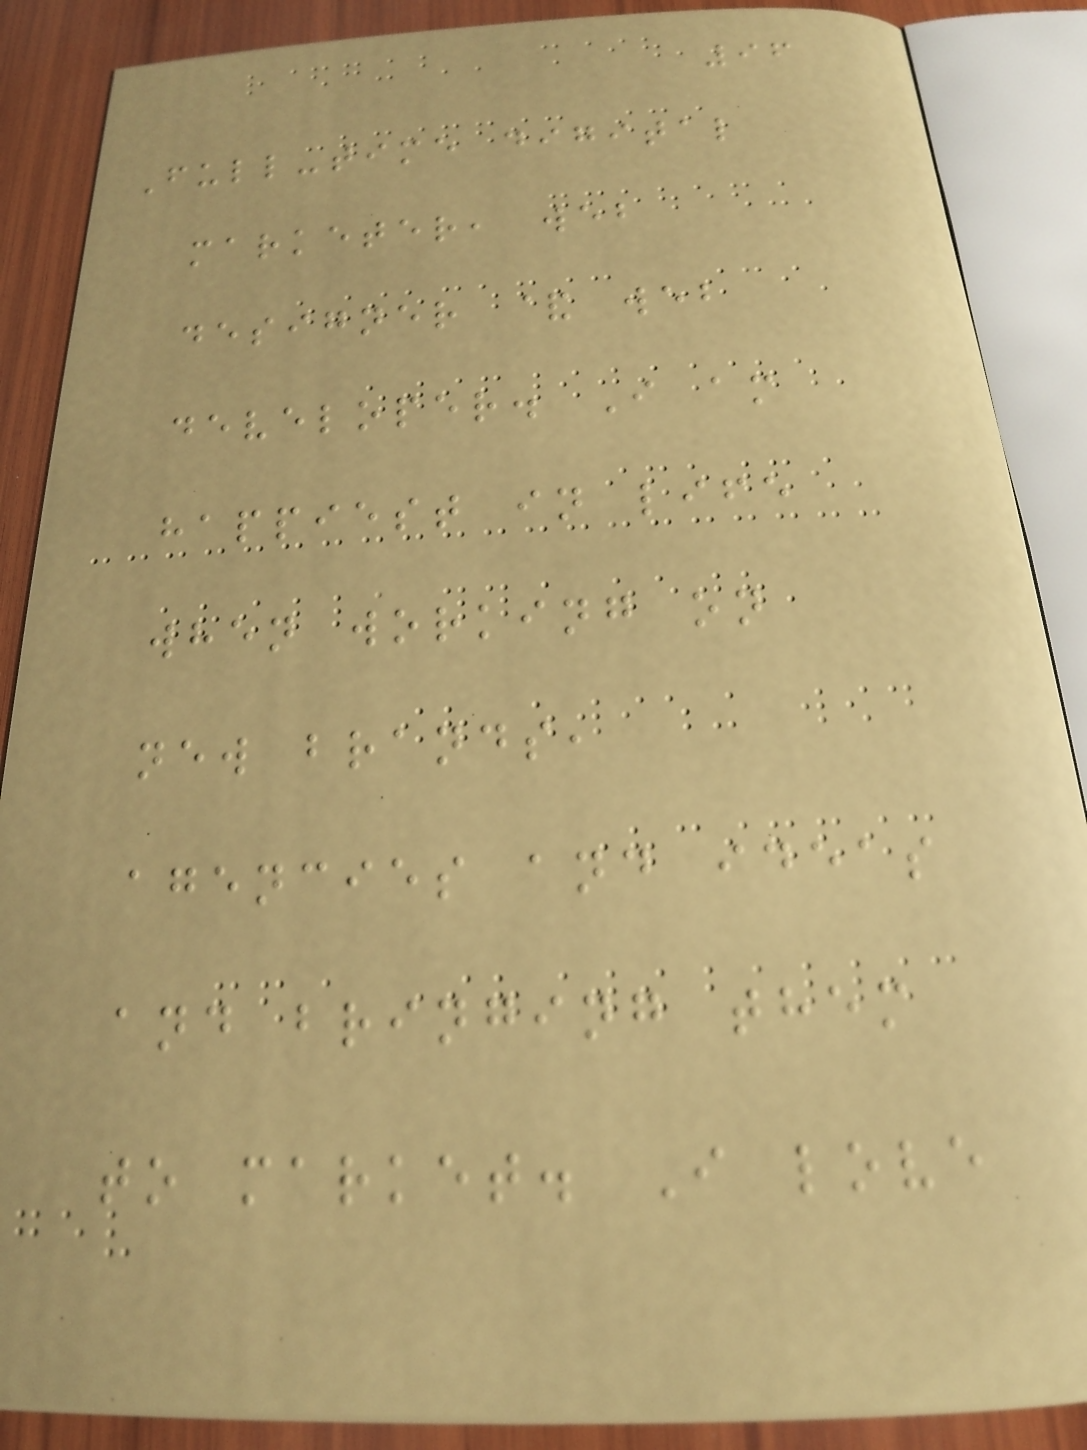96
Full-time digital
marketer, web
designer & web
developer. I am
happiest in life
when working on
new brands,
agencies and ideas
and bringing them
to market. I love
